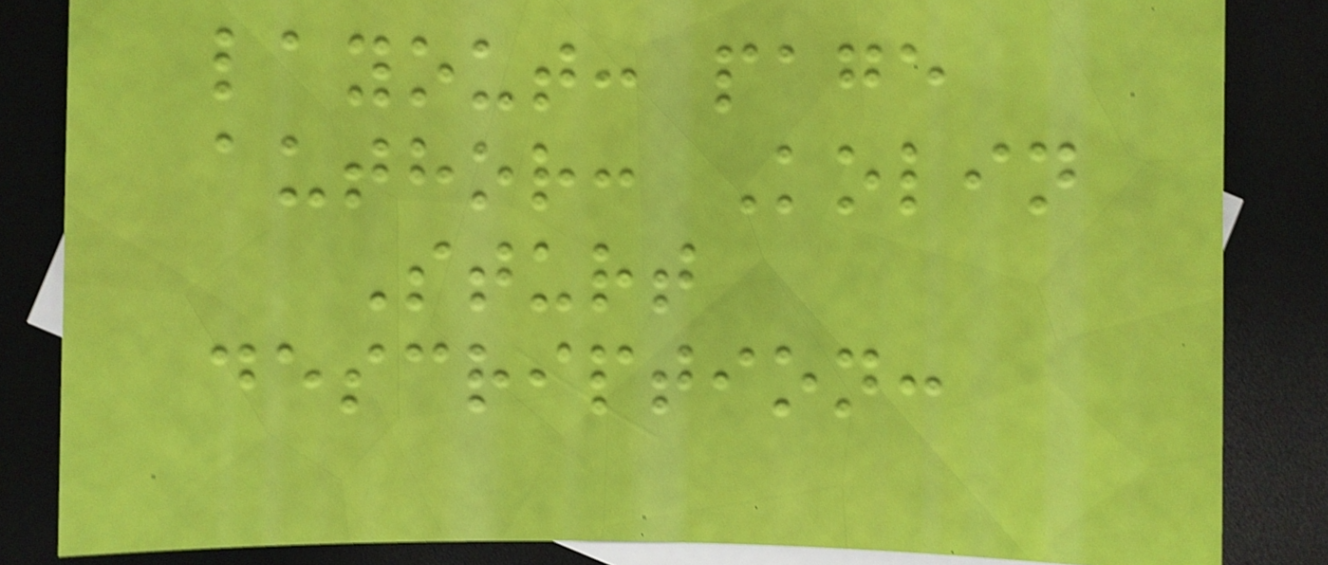layout: page
author: Kolin
Sturt
description:
